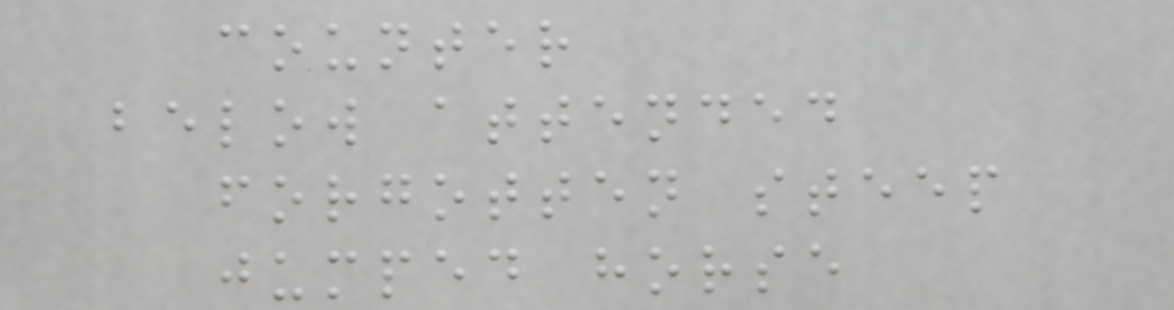counter
below attended
forgotten steep
jumped horse
